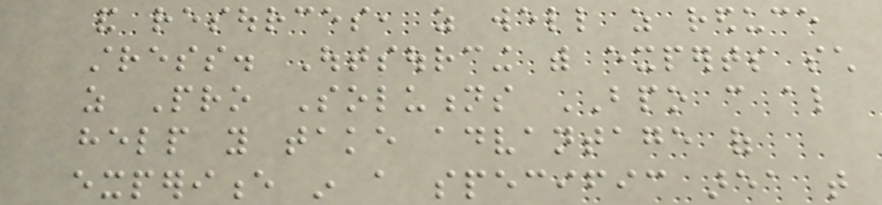and resources, as well as reduce
stress. Outsourcing with experts such
as Pro Solutions BPO can also
help you take advantage of
experience in a specific area that
